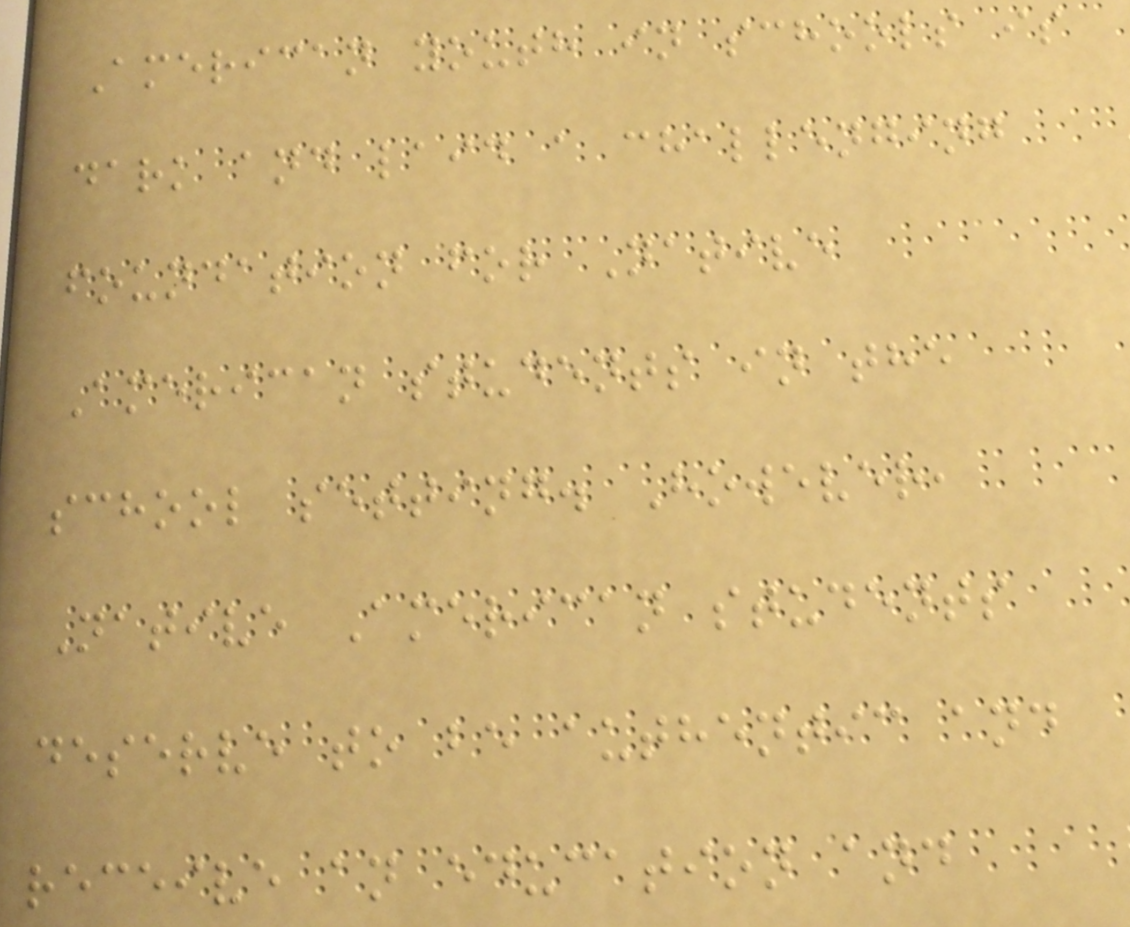American youth in schools is
dark and laid a challenging
foundation for Native
American students in the
school setting. However,
Native American students
deserve to be authentic and
receive an education and
